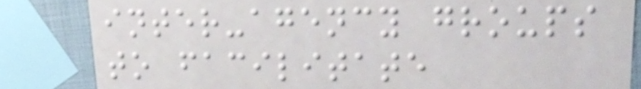inter-agency groups
to facilitate
